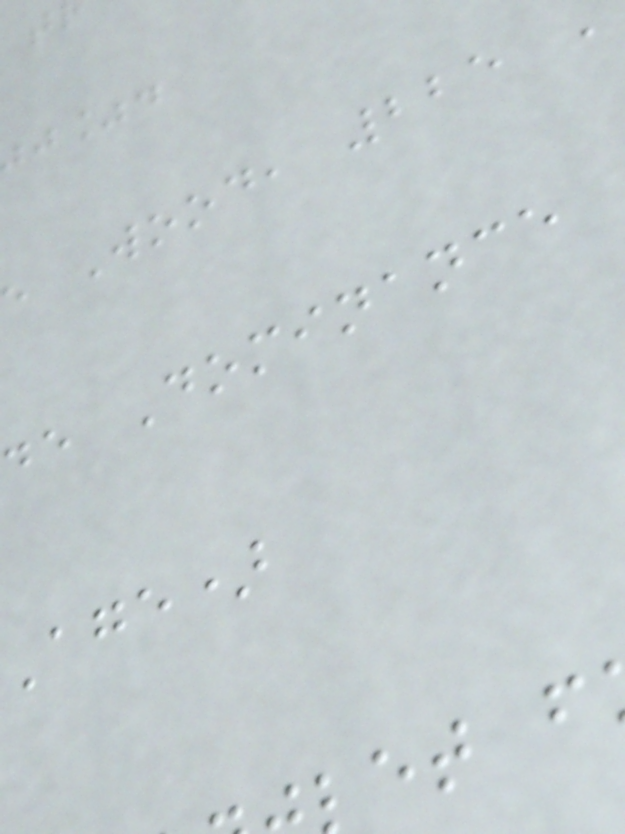Wood, 225
de Dominance
Age)
